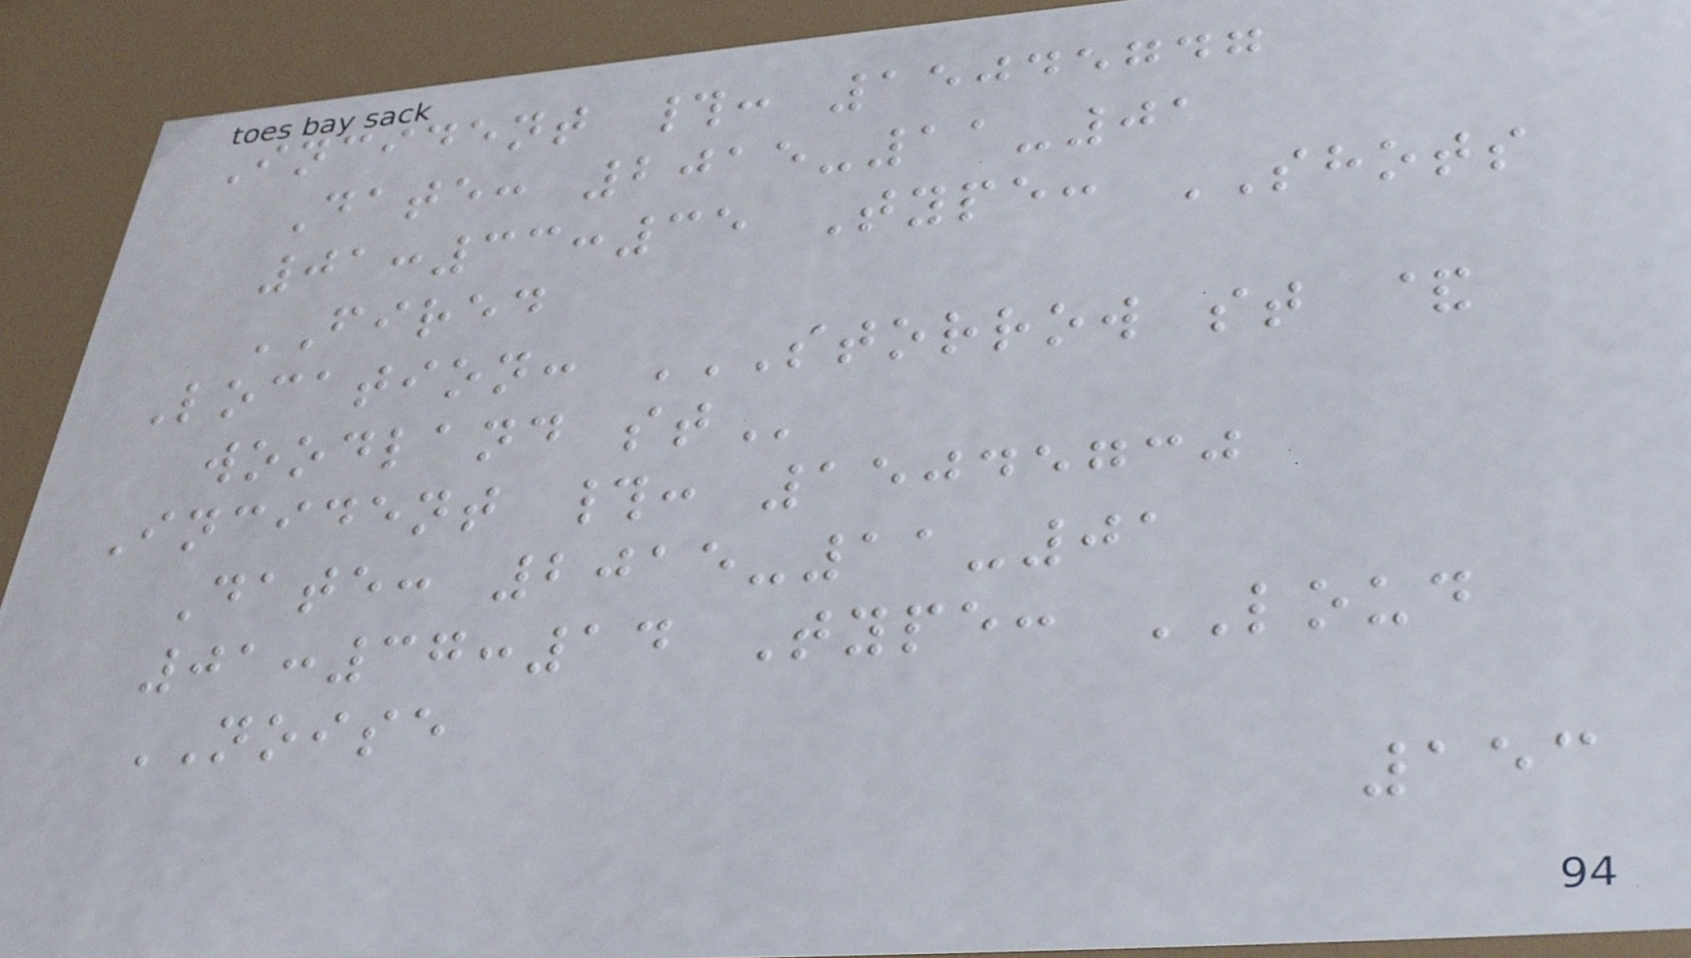Incident #: 15045747
Date: 2015-11-01
01:33:35 Type: SHOTS
FIRED
Location: STORROW ST &
WOODLAND ST
Incident #: 15045730
Date: 2015-11-01
01:37:14 Type: LOUD
NOISE
153
